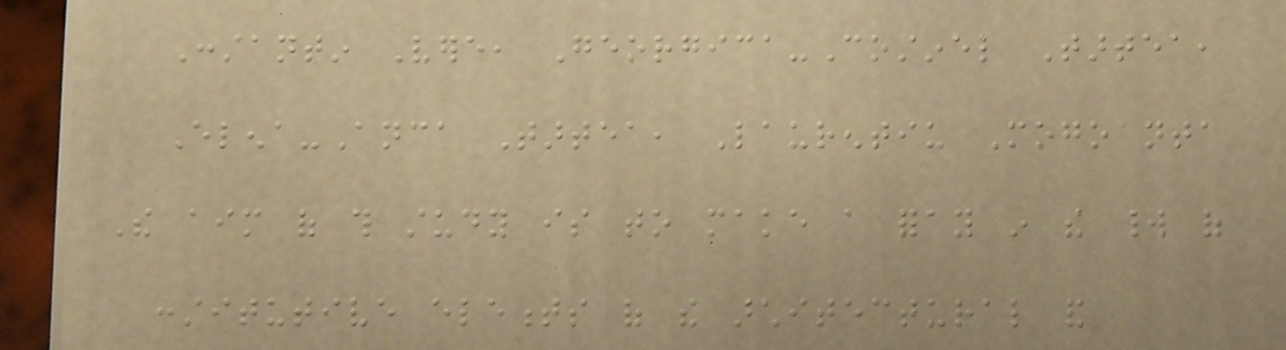Constantin Vere, Georgica-Costinel Tartea,
Elena-Anca Tartea, Laurentiu Mogoanta
The aim of this study is to make a foray in the world of
constitutive elements of the architectural and
